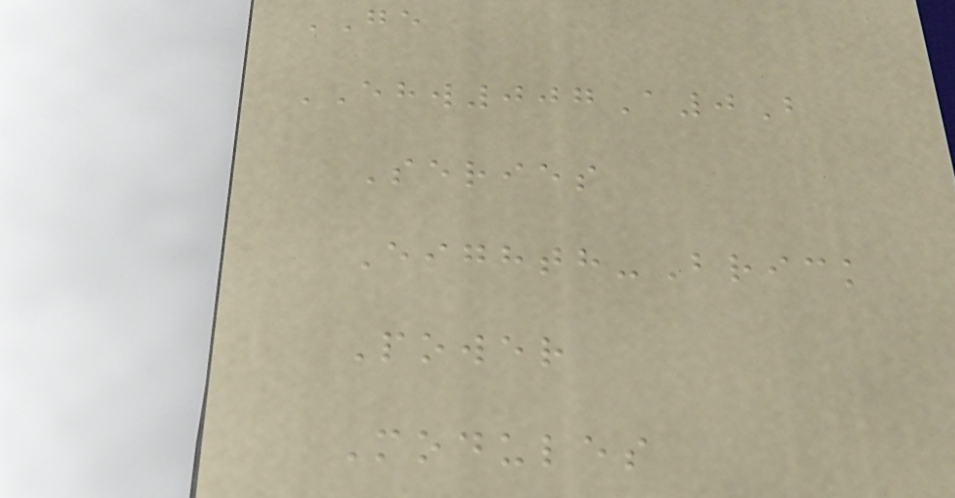GE
EHW007A0B
Series
Eighth-Brick
Power
Modules
